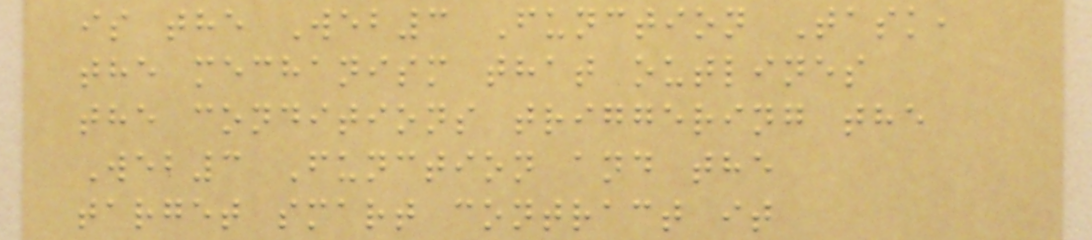is the Web3 Function Task,
the mechanism that outlines
the conditions triggering the
Web3 Function and the
target smart contract it
